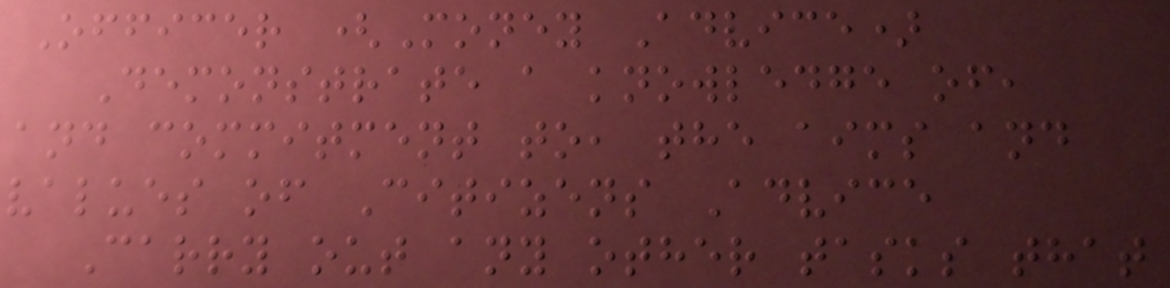Officer (Money Advice)
Demonstrate a knowledge of,
and commitment to, the aims and
values of Citizens Advice
Carry out any other tasks that
